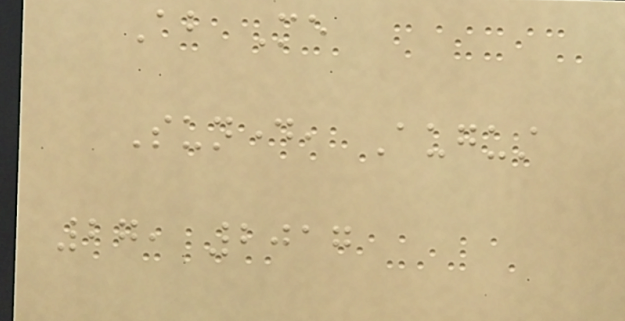About Me
Sunday, August
27, 2017
